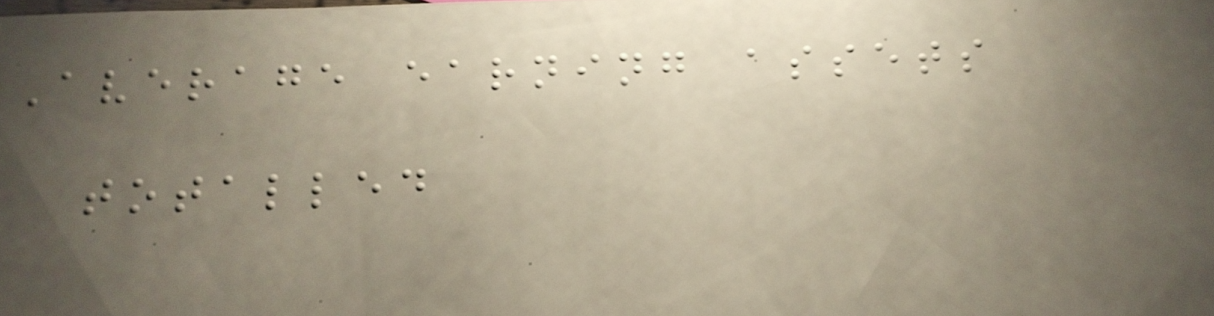Average earning assets
totalled
